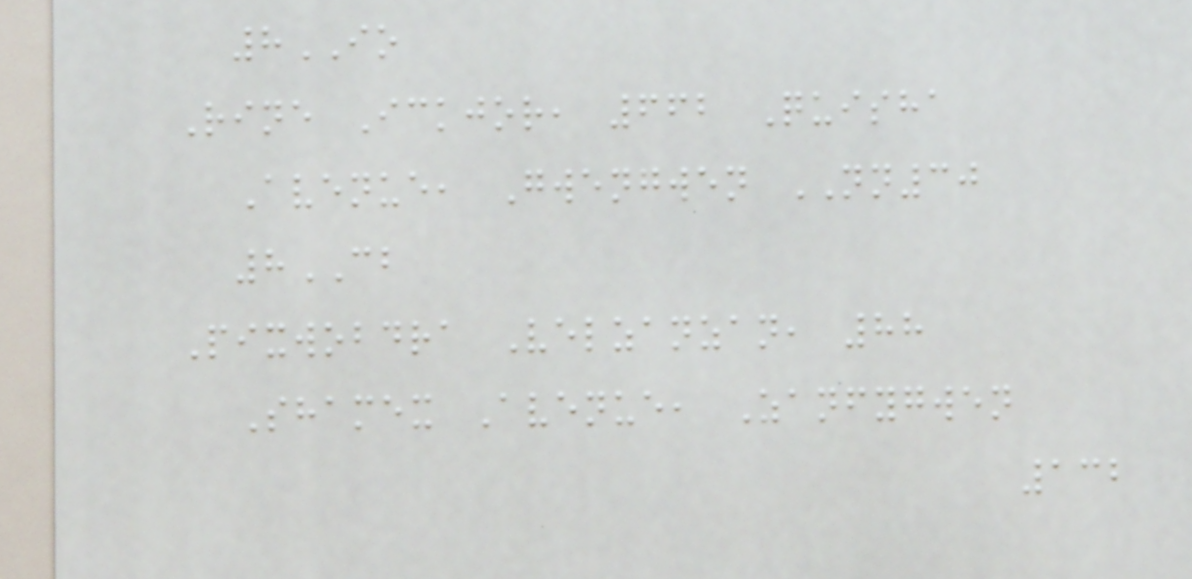8IO
Rine Ickjor, 662 Quisha
Avenue, Gwengwen NN30
8CB
Pixwobdra Velzanzan, 88
Shamex Avenue, Zanfygwen
132
